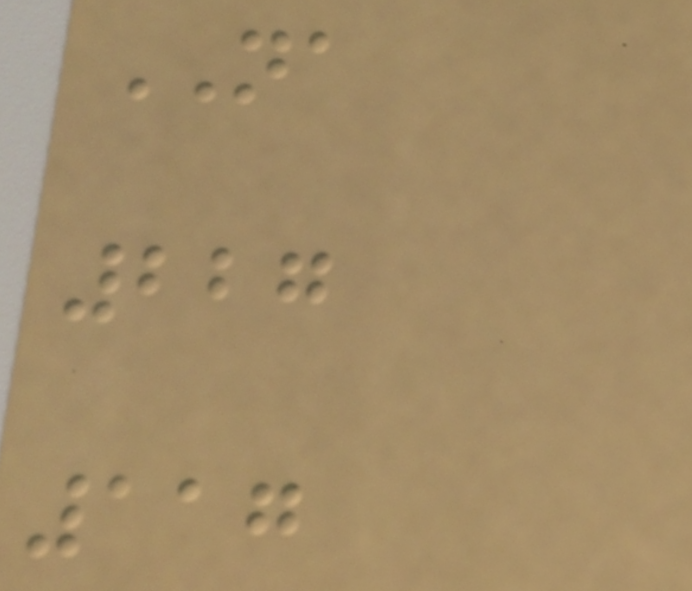NA
227
117
